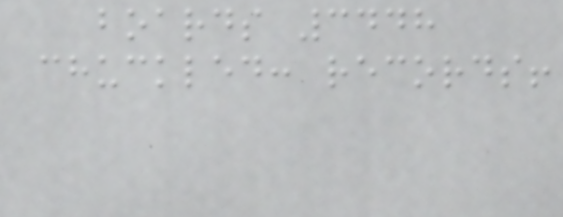boards 3448
chuckled: records!
